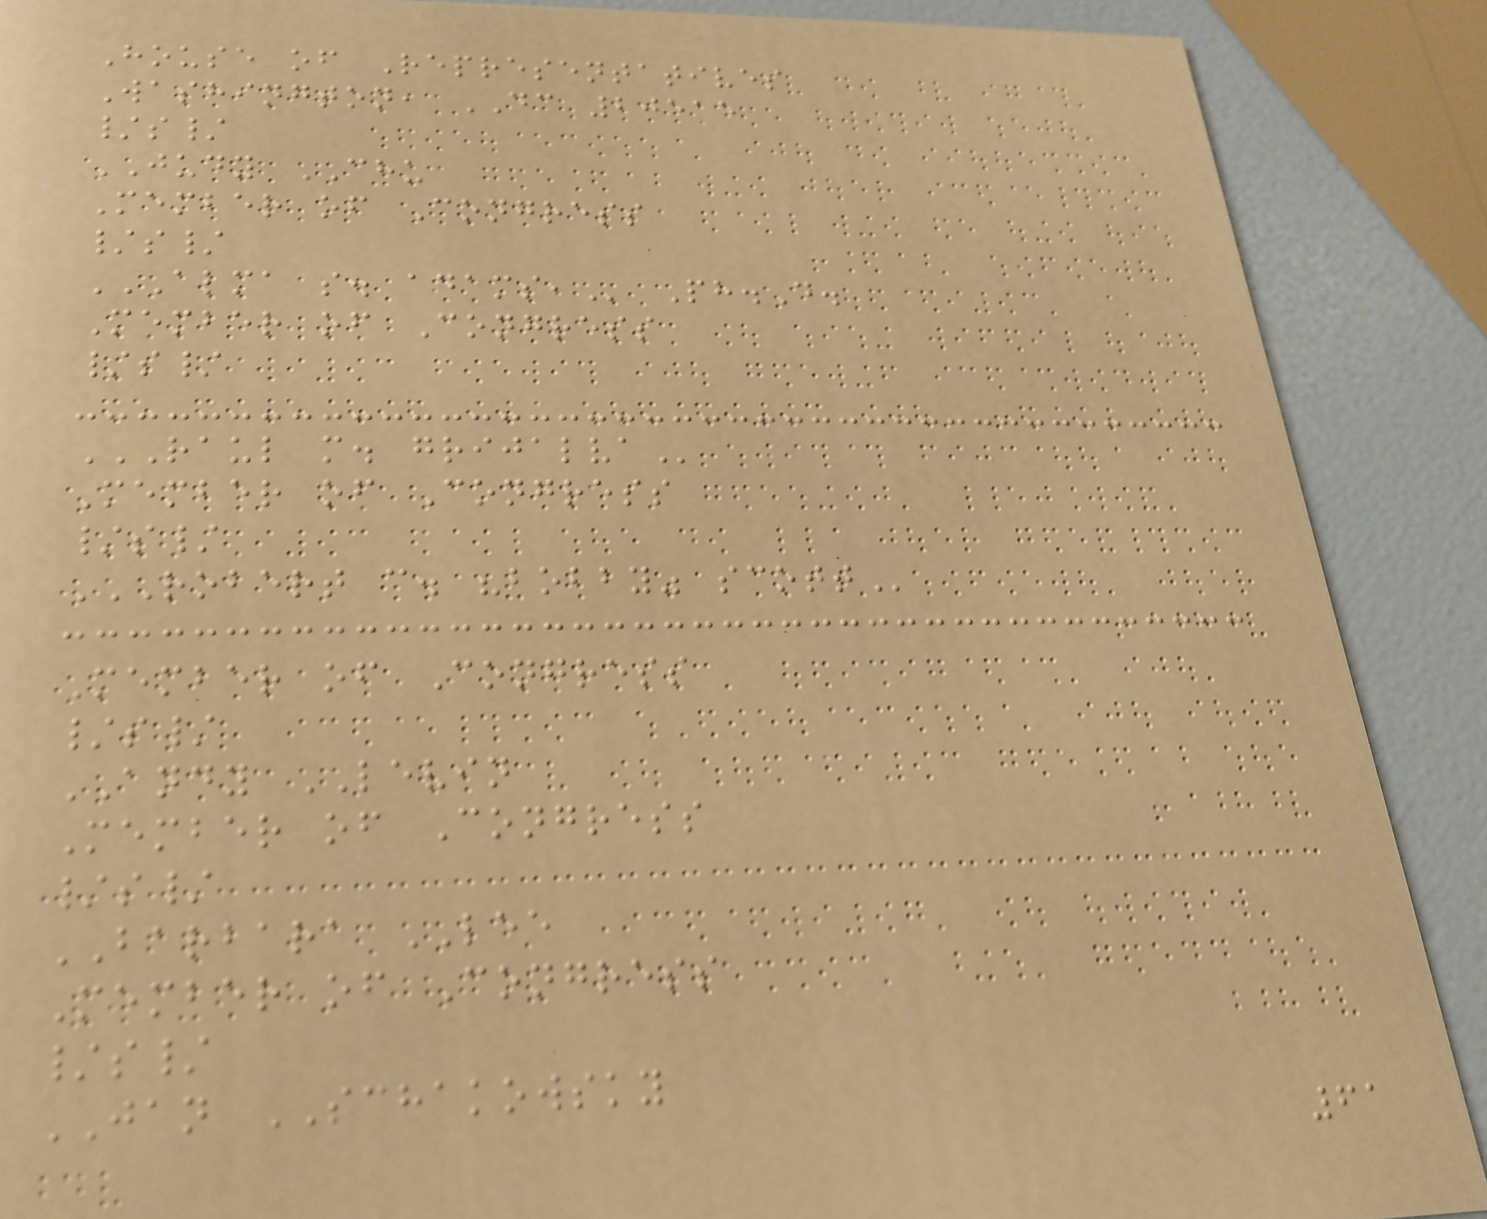House of Representatives
Washington, DC 20515
/s/
JUDY CHU
Member of Congress
/s/
ALMA S. ADAMS, Ph.D.
Member of Congress
/s/
RAUL M. GRIJALVA
Member of Congress
/s/
ROBERT C. "BOBBY" SCOTT
Member of Congress
/s/
ANDY LEVIN
Member of Congress
/s/
BARBARA LEE
Member of Congress
/s/
JAN SCHAKOWSKY
61
